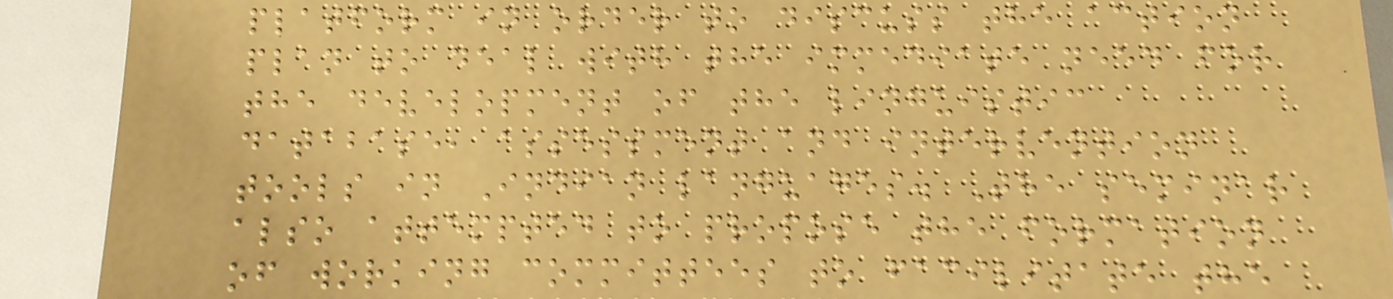platform in order to discuss the action
plan to deal with the immediate need for
the development of the linguistic
database, assessment and intervention
tools in Indian languages. The seminar
also attempted to propose the formation
of working committees to facilitate the
